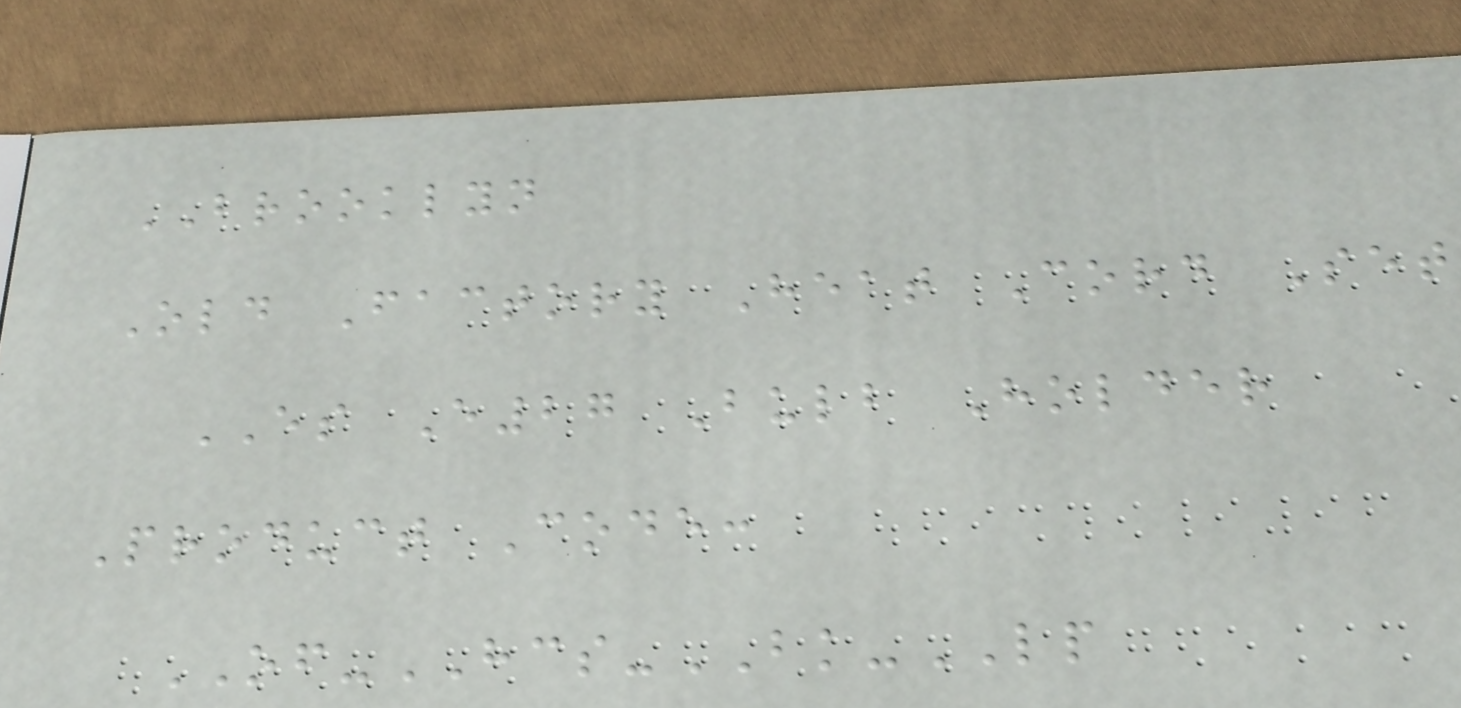BROOKLYN
Old Factory Heat Cord Set
ES E27 Bulb Holder
Product Code:
OF-HCS-BK-LP
